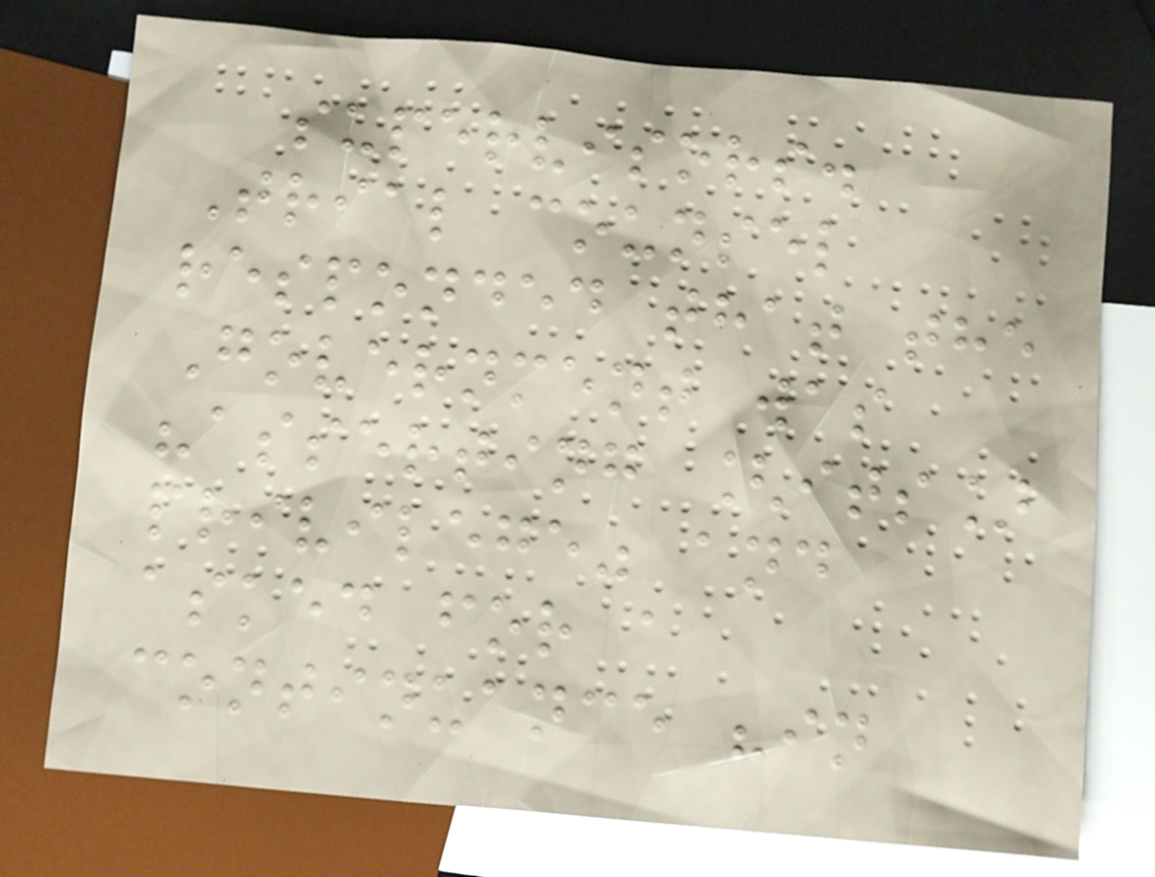supervisors.
Trial counsel
responded that the
Government was
"asserting [its]
privilege" and
asked for a
continuance "in
